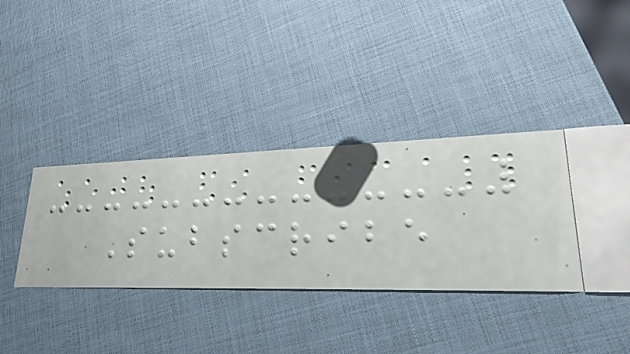Subscribe
